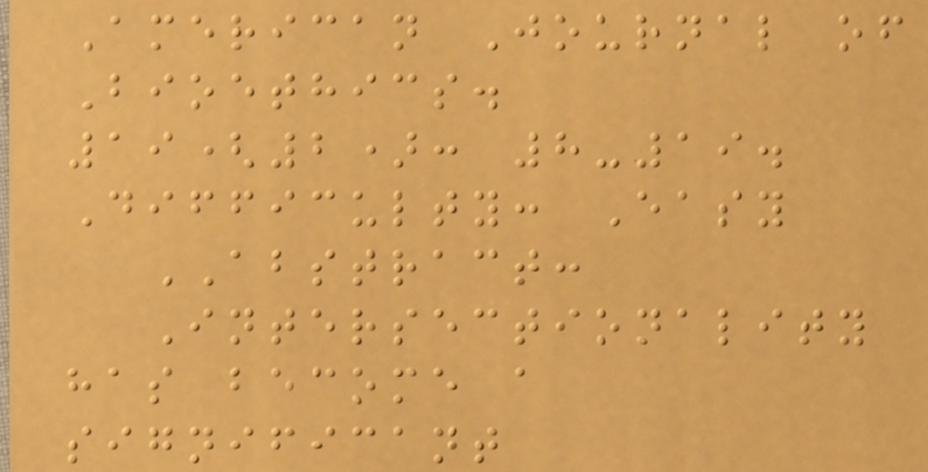American Journal of
Bioethics.
19(2): 8-19.
Difficulty: Easy
ABSTRACT:
Intersectionality
has become a
significant
